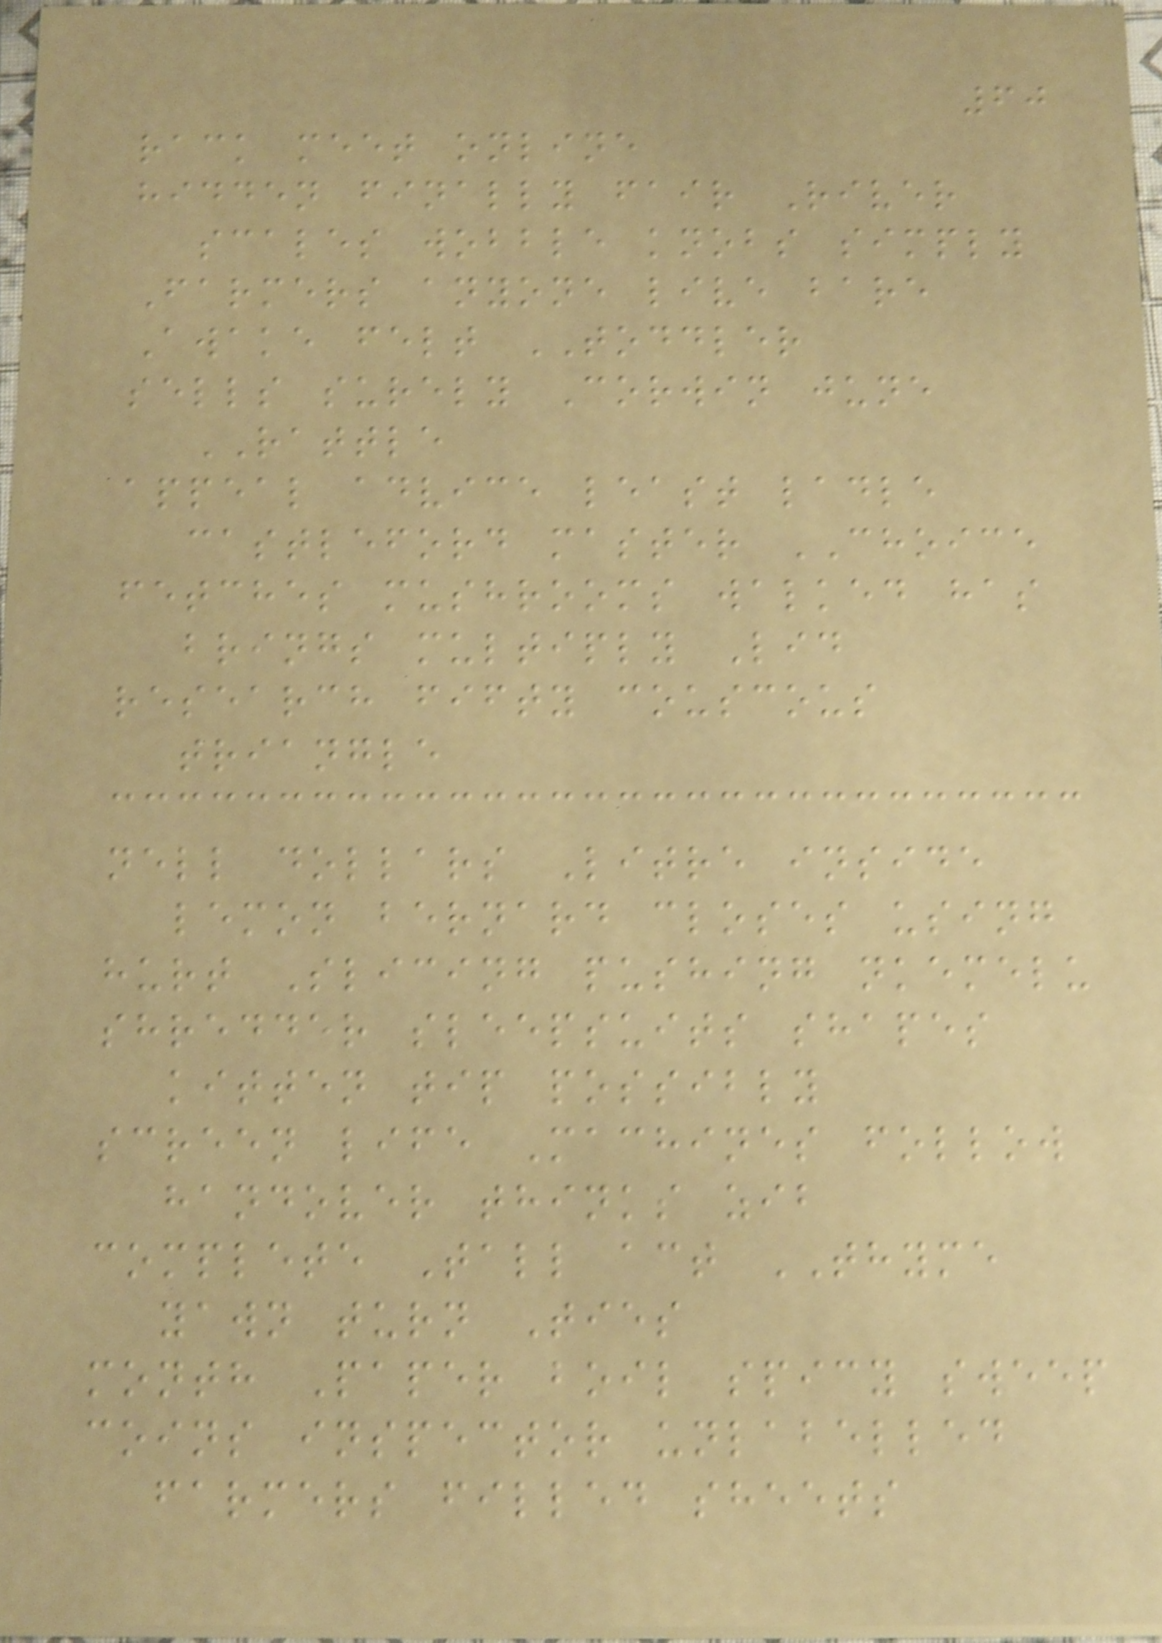60
rack meet online
hidden finally fair River
scales wobble knobs simply
Farmers anyone live bare
Awake felt TODDLER
sells surely Corwin june
RATTLE
appeal advice least ladle
castleford master CHOICE
fetches mushrooms walked has
brings multiply Lid
research fifty couscous
triangle
nell dollars Litre inside
lemon bernard closes using
hurt Slicing pushing nkemelu
shredder sleepsuits shapes
kitten tip possibly
screen life Machines follow
handover thinks zib
complete Tall act THYME
yawn turn Ties
month Paper boil spicy sweep
coins inspector unlabelled
farmers filled sheets
